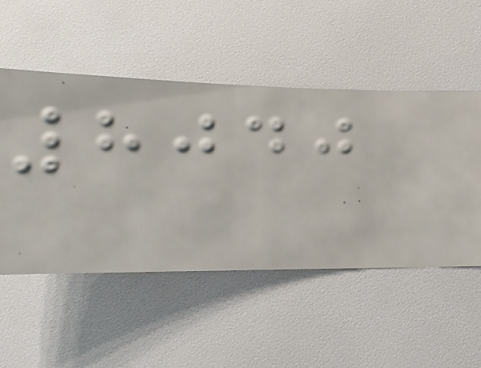8040
